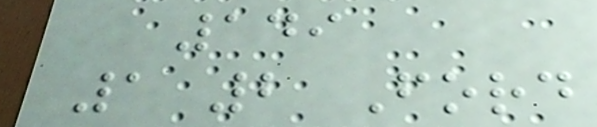149
1 2 Ford
